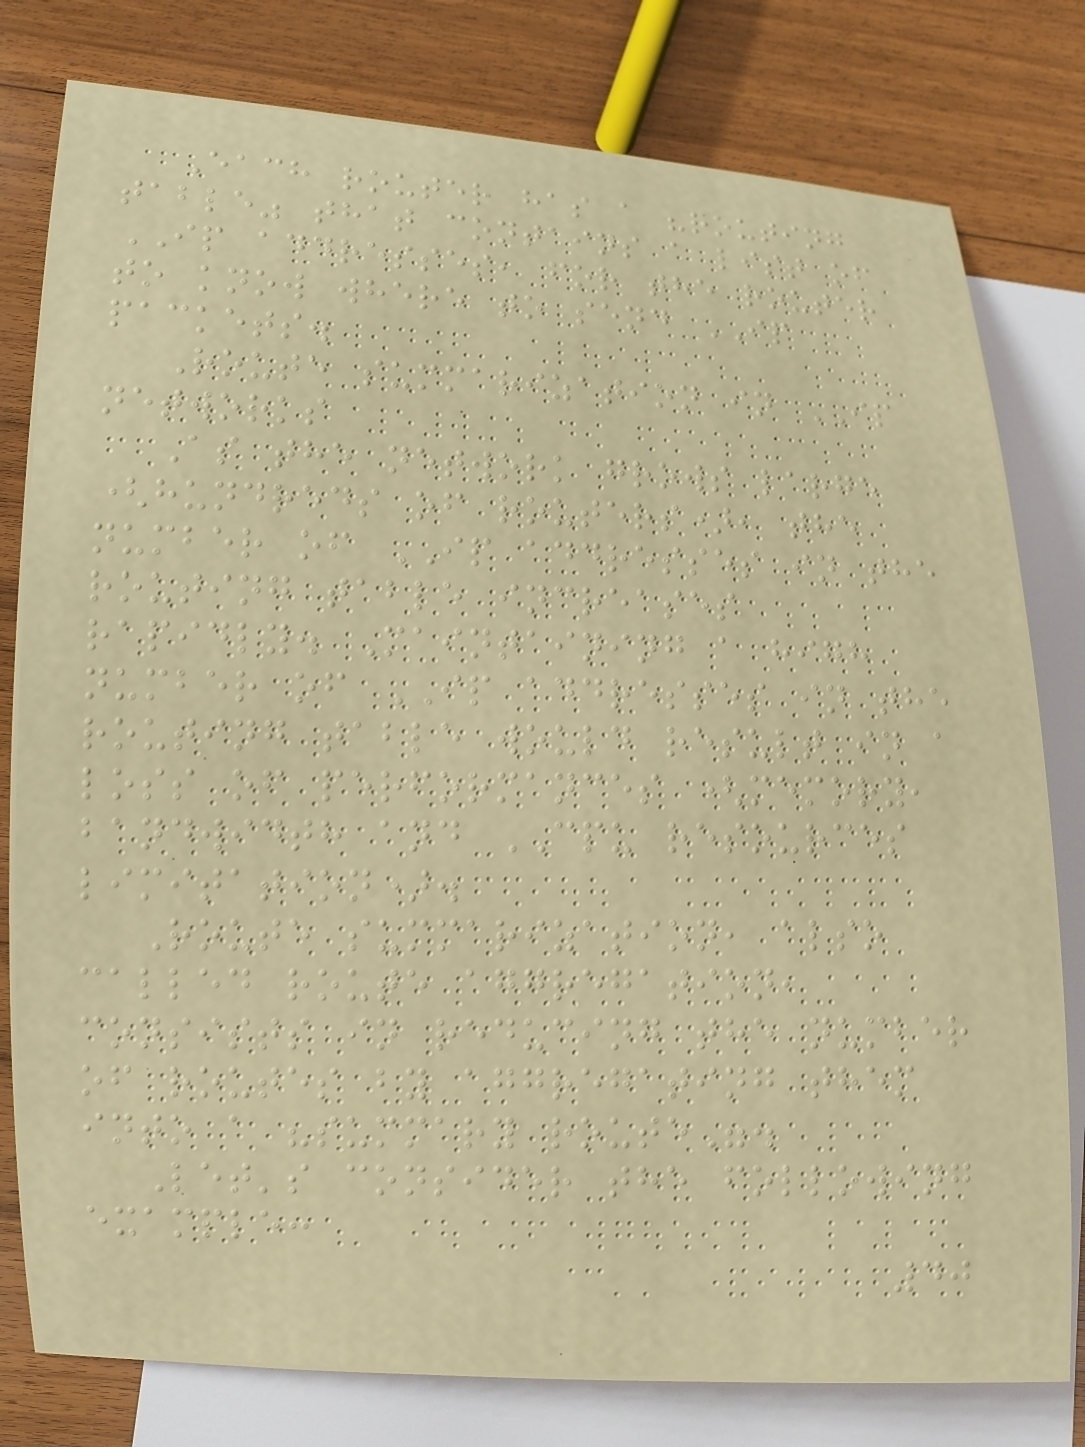Each router has a "routing
table" that contains a list of
IP addresses, for the router
to know where to send IP
packets.
Route summarization in IP
networks
As the network grows large
(hundreds of routers), the
number of IP addresses in the
routing table increases
rapidly. Maintaining a high
number of IP addresses in the
routing table would result in a
loss of performances (memory,
bandwidth and CPU resources
limitation).
Route summarization, also
called route aggregation,
consists in reducing the number
of routes by aggregating them
into a "summary route".
Let's consider the following
example:
40
